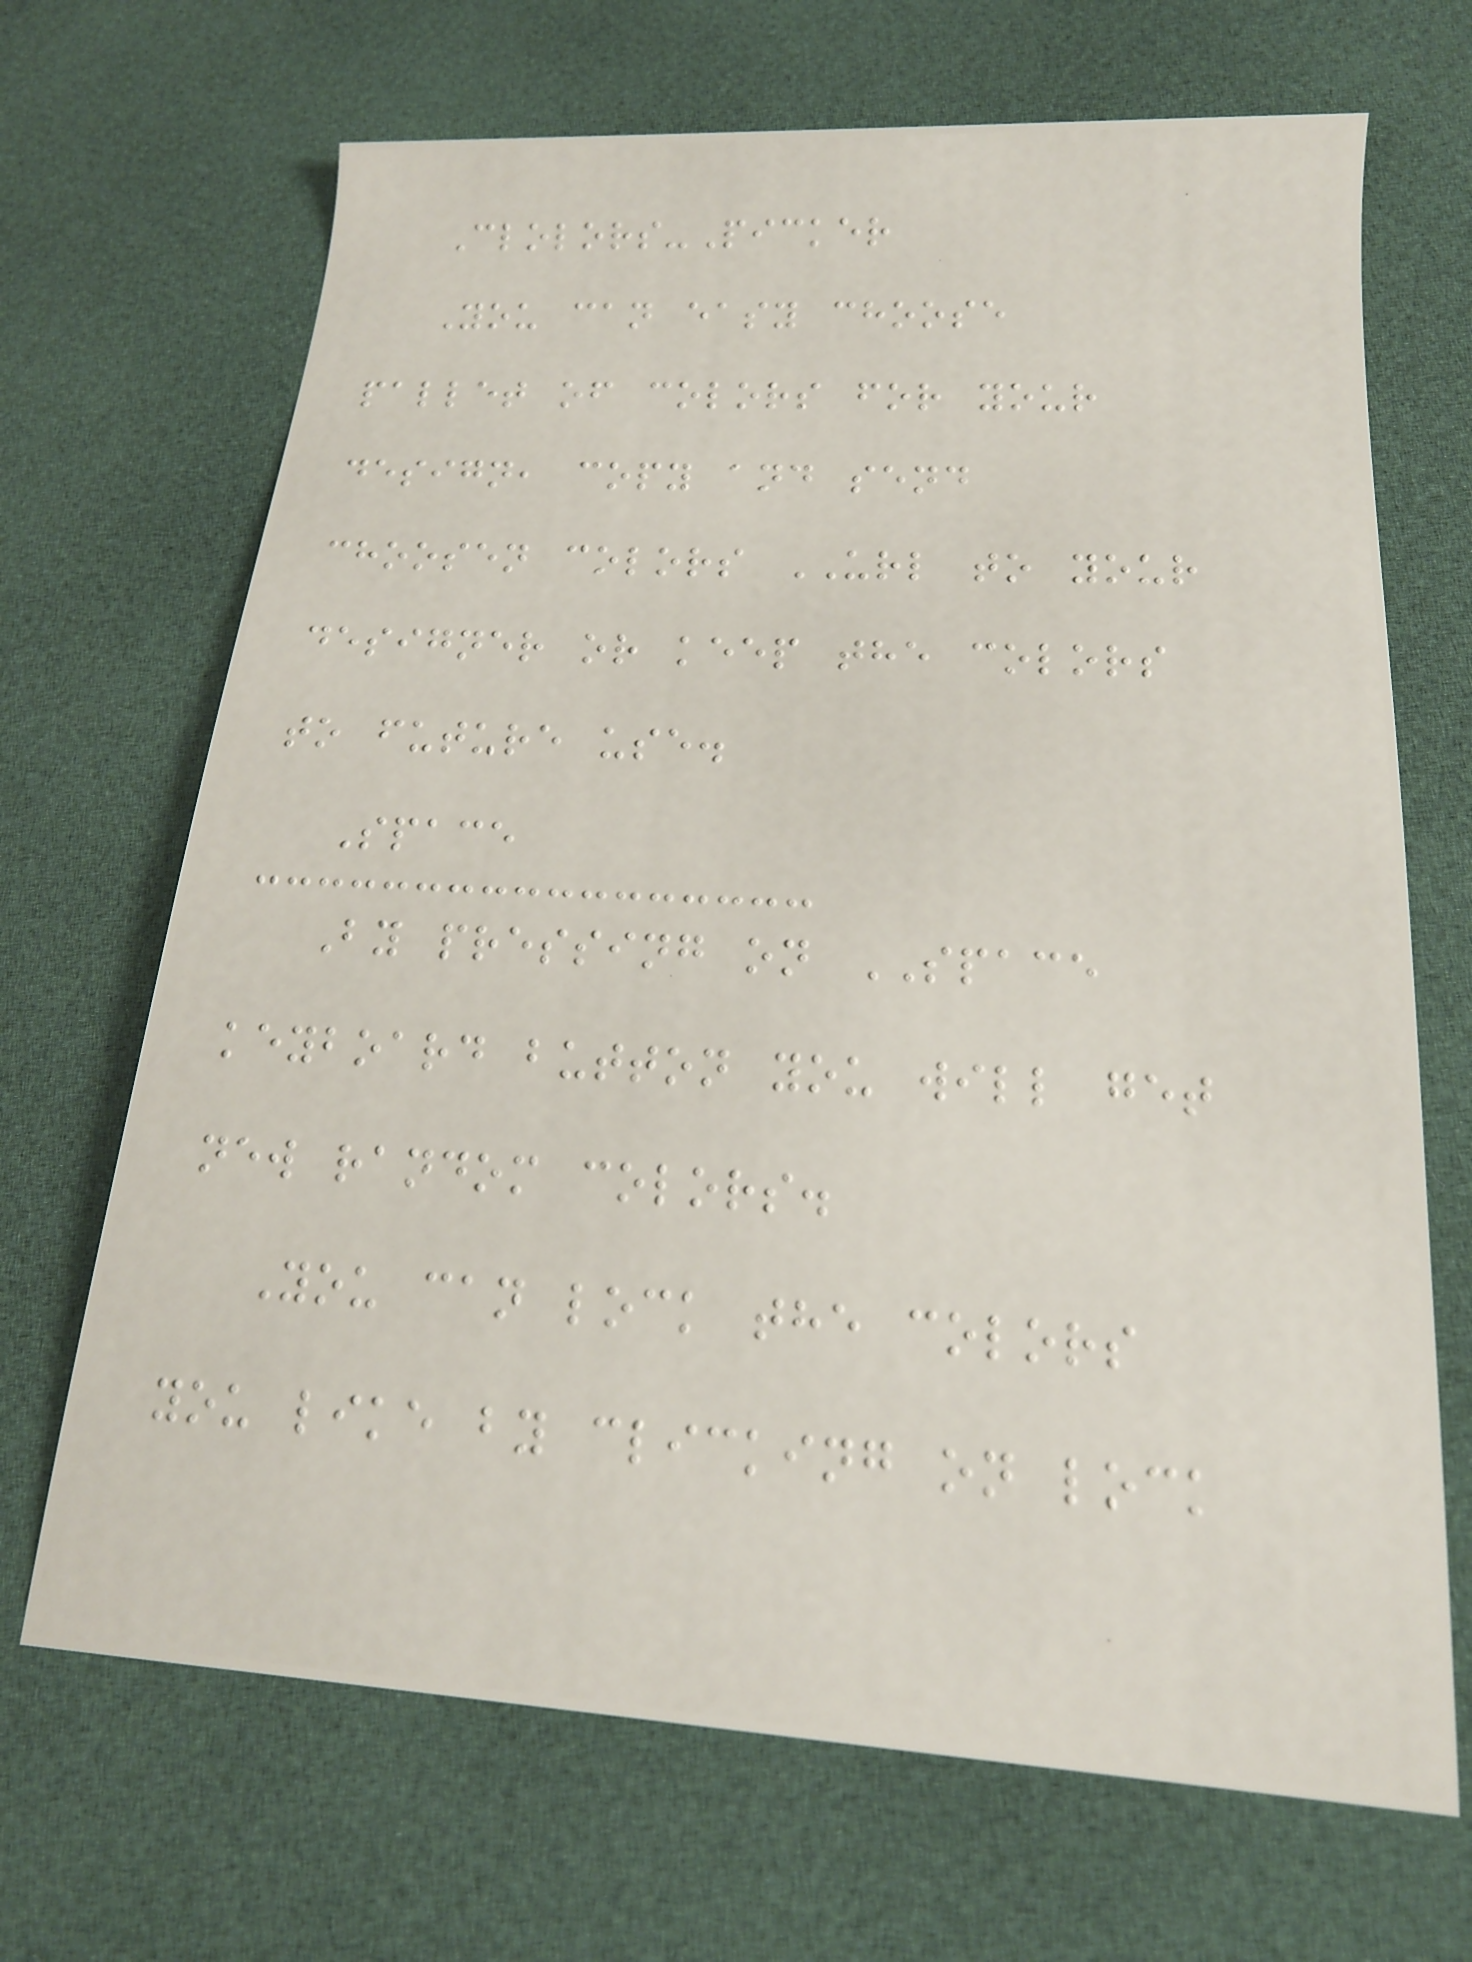Clolors-Picker
You can easy choose
pallet of colors for your
design, copy and send
choosen colors URL to your
designer or keep the colors
to future use.
Space
By pressing on SPACE
keyboard button you will get
new random colors.
You can lock the colors
you like by clicking on lock
